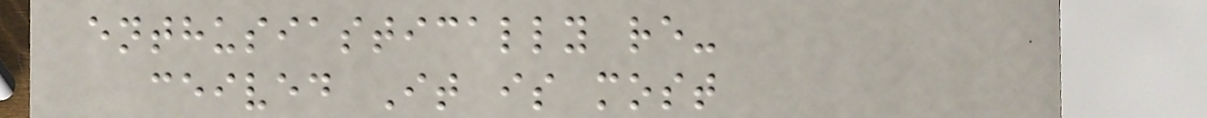enthusiastically re-
ceived It is most
